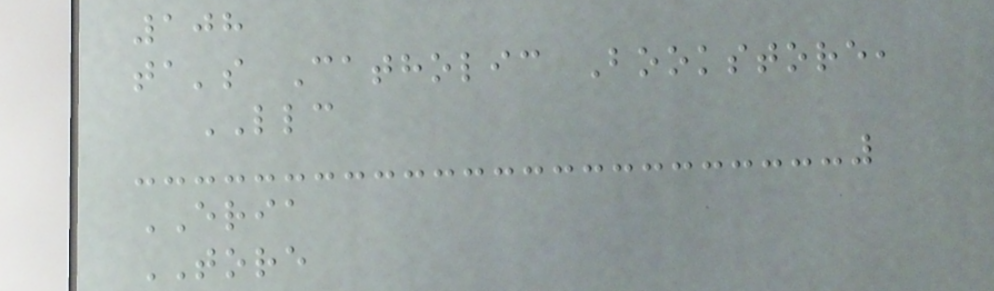108
ta's Catholic Bookstore,
LLC
ERIA
TORE
